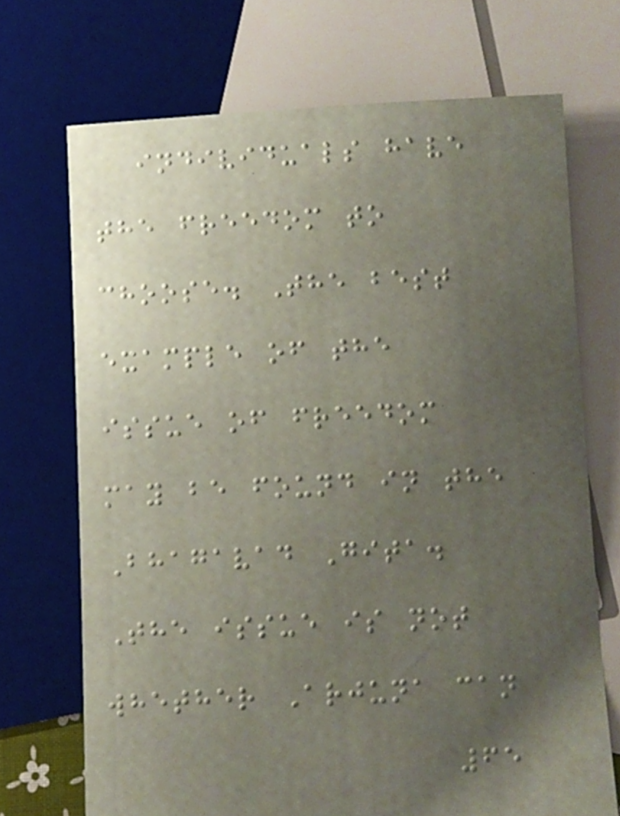individuals have
the freedom to
choose. The best
example of the
issue of freedom
may be found in the
Bhagavad Gita.
The issue is not
whether Arjuna can
65
